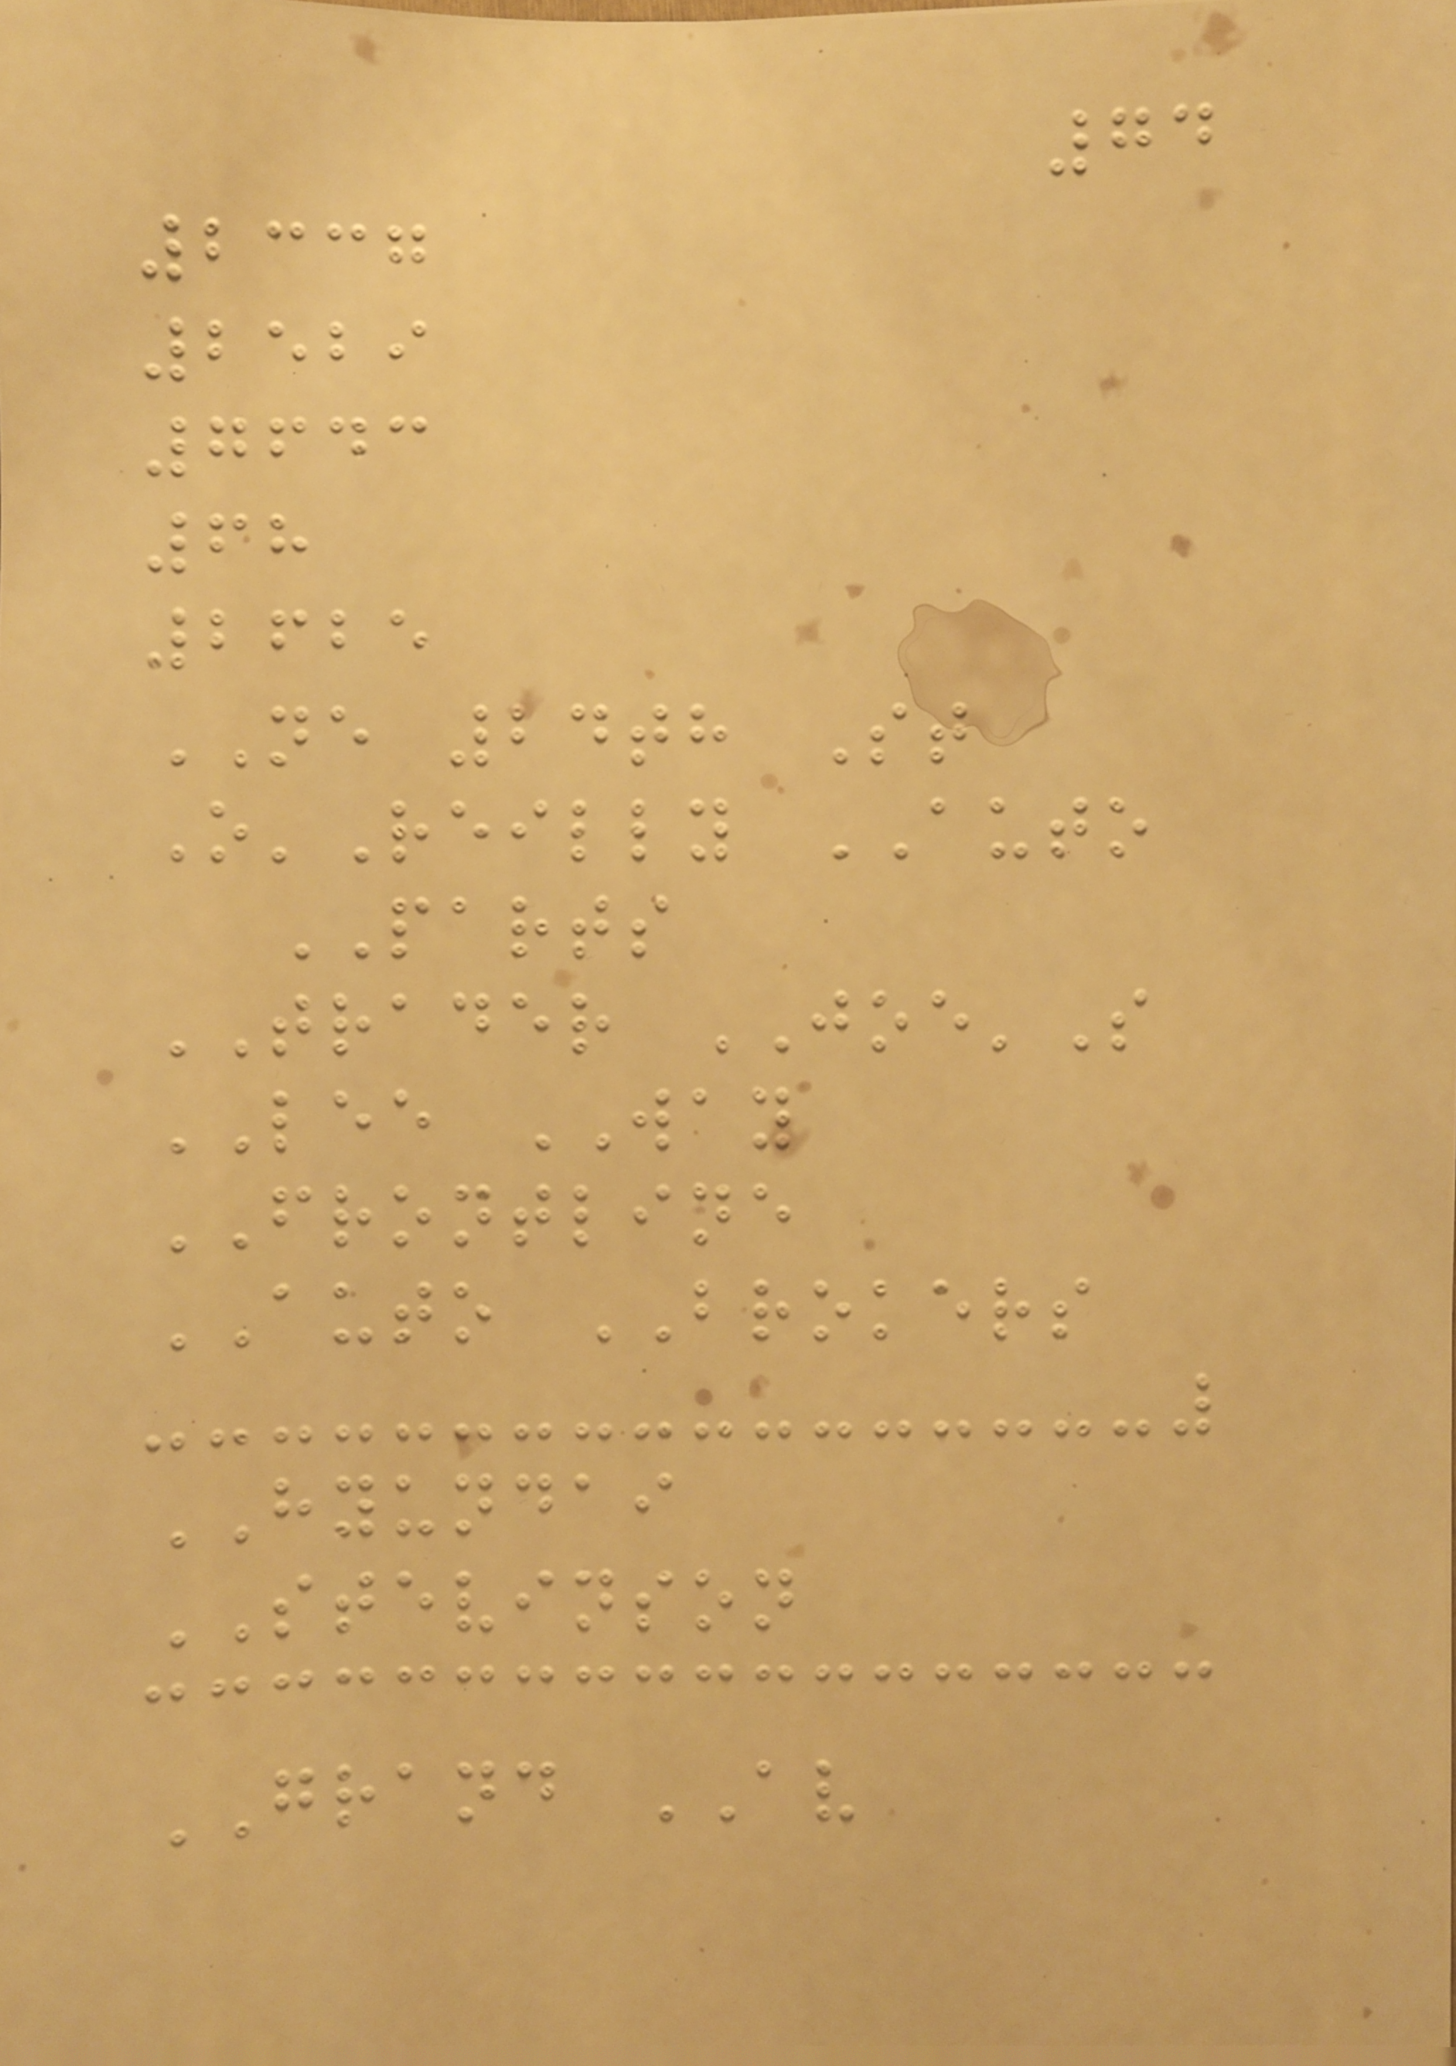74
2337
2529
7643
68
2625
NE 24th St
O'Reilly AUTO
PARTS
TRADER JOE'S
LEE WAY
FRONTLINE
AUTO BROKERS
HYUNDAI
STEVINSON
GRAND AV
